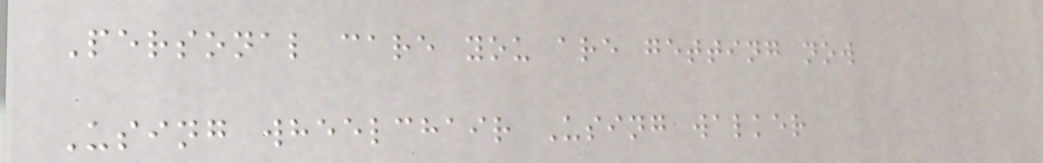Personal care you are getting now
Using wheelchair Using walker
